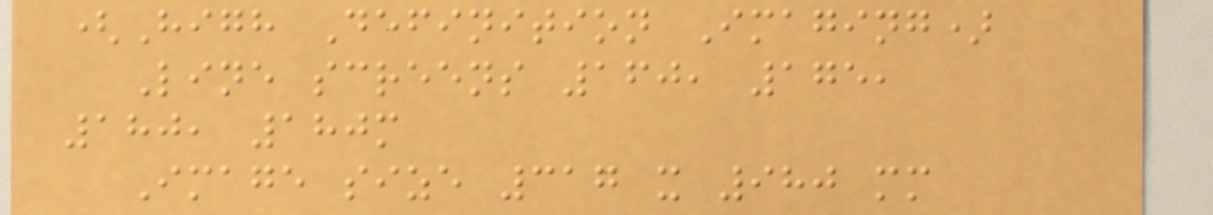(High Definition Imaging)
Line screens 160, 175,
180, 180m
Image size 317 x 980 mm
